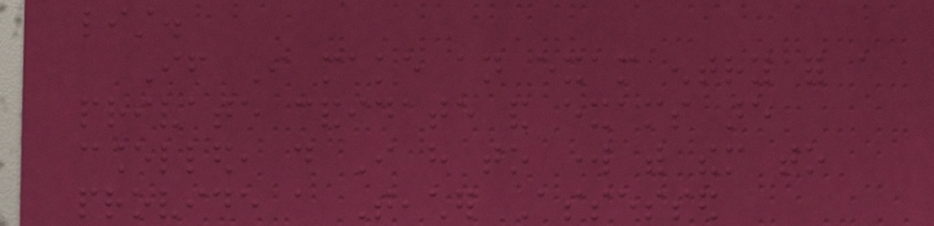list.
If I make an exam entry for a
private candidate and exams are
cancelled, do I have to work with them to
provide a Teacher Assessed
